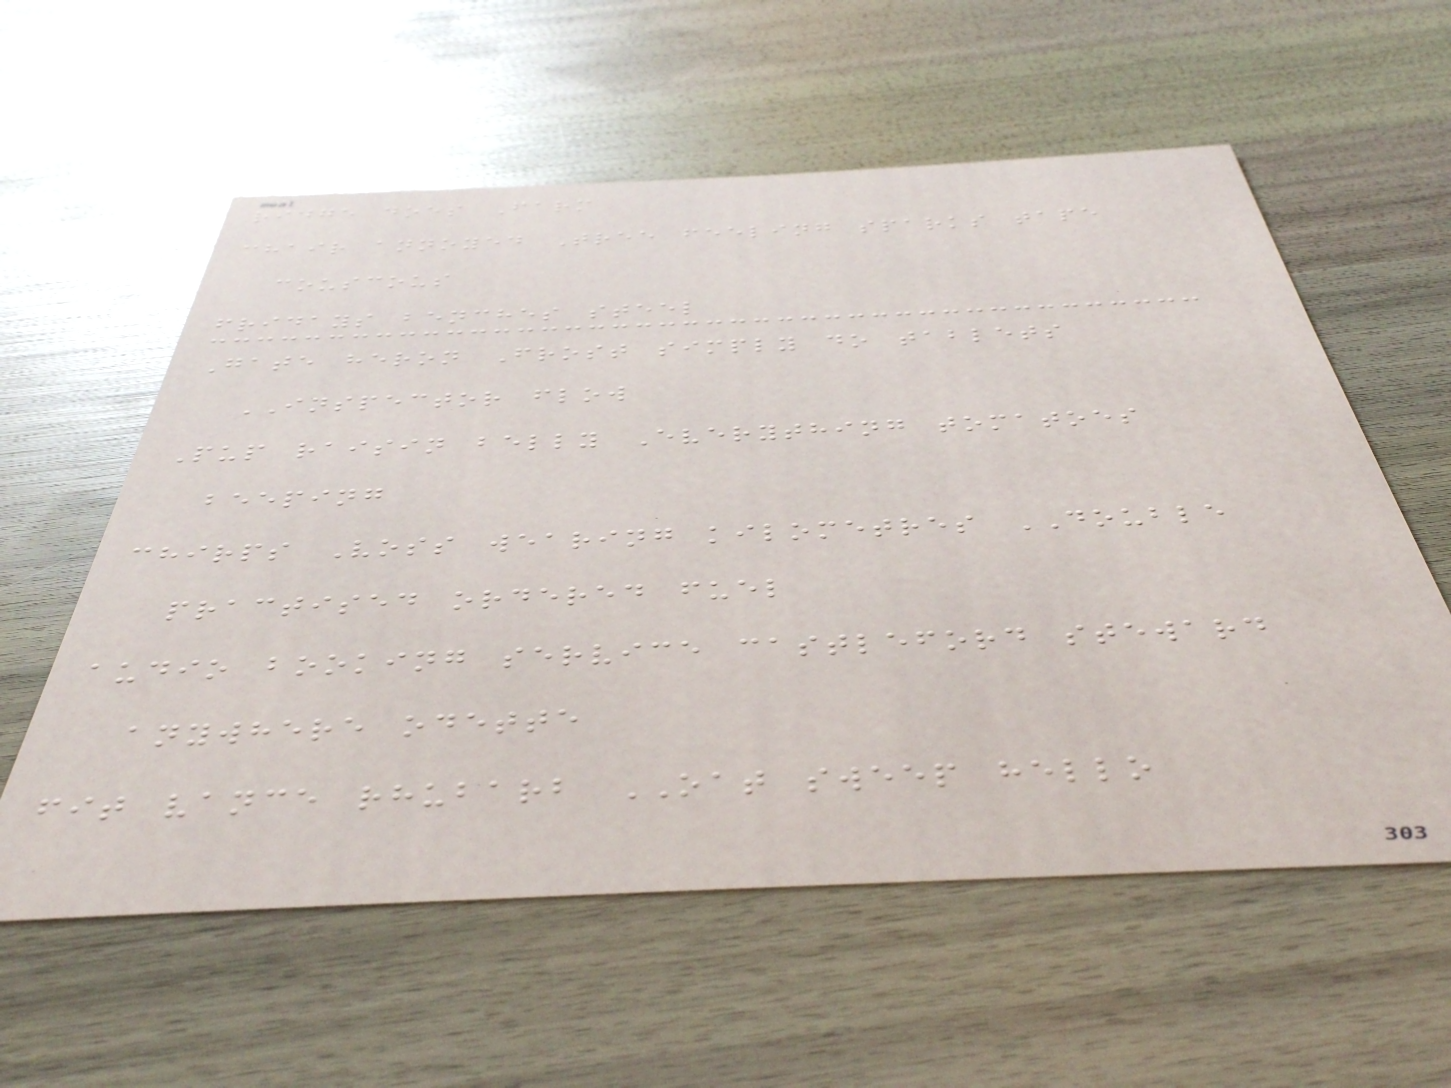ridge does Farm
chair annoyed Tree feeling sparks tape
couscous
fridays benches steel
Gate heron Frost simply do tablets
INSPECTOR flow
Pup raisin belly Everything tomatoes
beeping
chirps Voss wearing kilometres DOUBLE
practised ordered fuel
audio booking service castleford steward
anywhere odette
fit vance rhubarb OAT sweep hello
